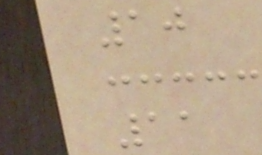10
11
